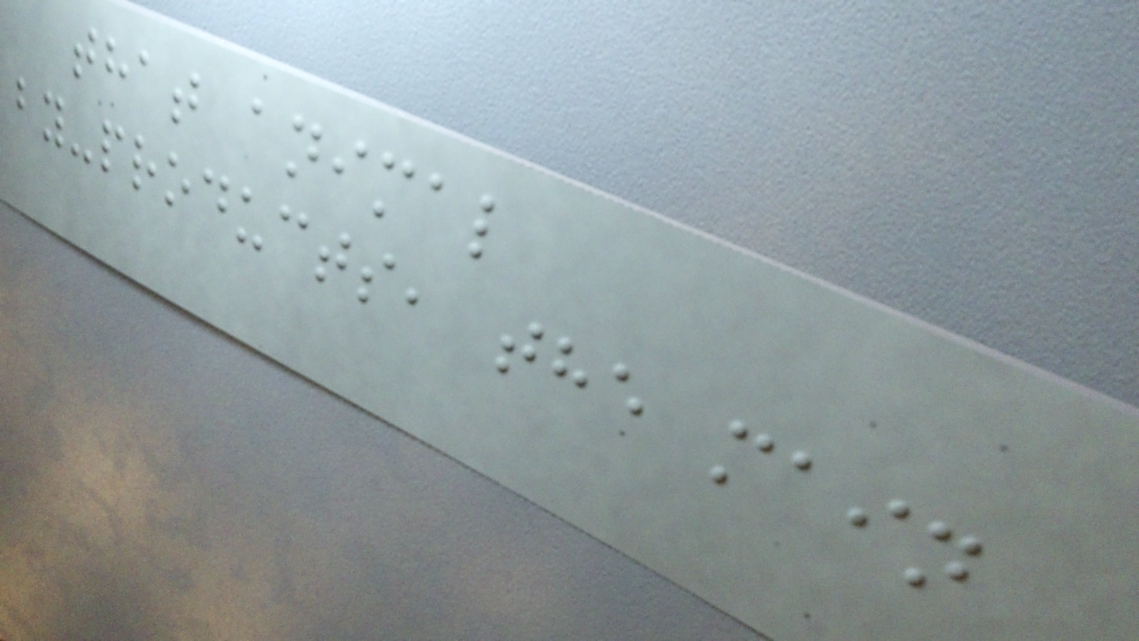that animal
by-products, the main
